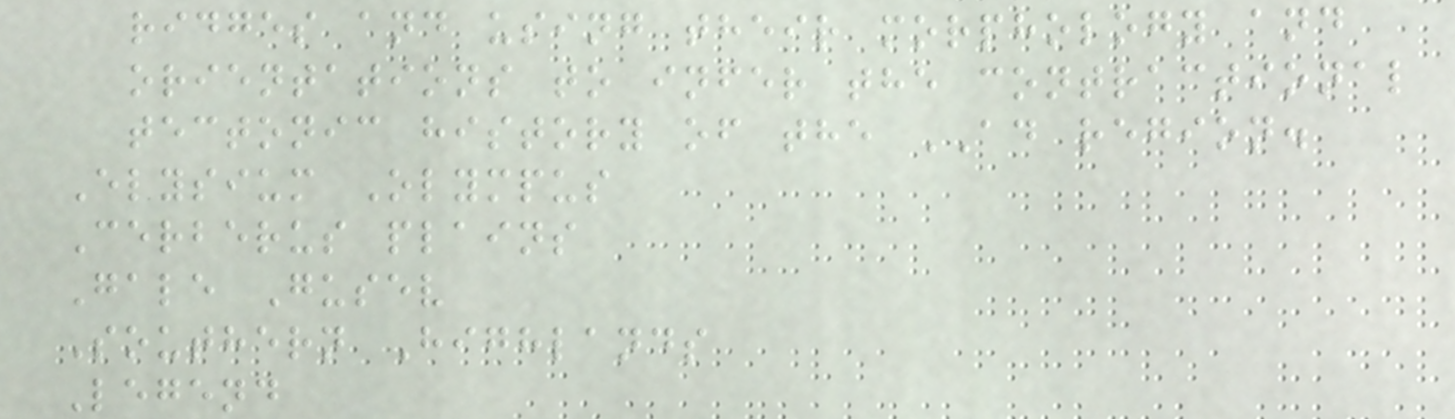ridges and using their morphology and
orientations to infer the contractional
tectonic history of the AD region.
Elysium Olympus
Cerberus plains
Gale Gusev
Southern Highlands
Legend
